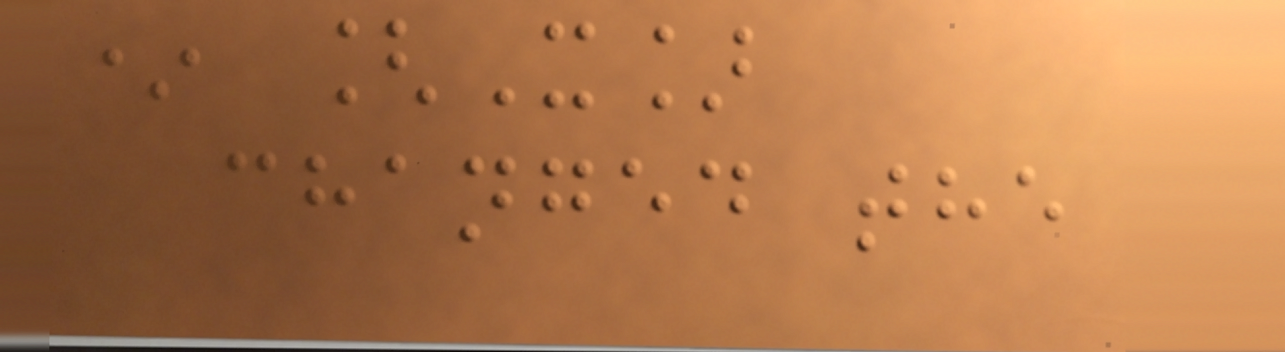* [X]
changed the
